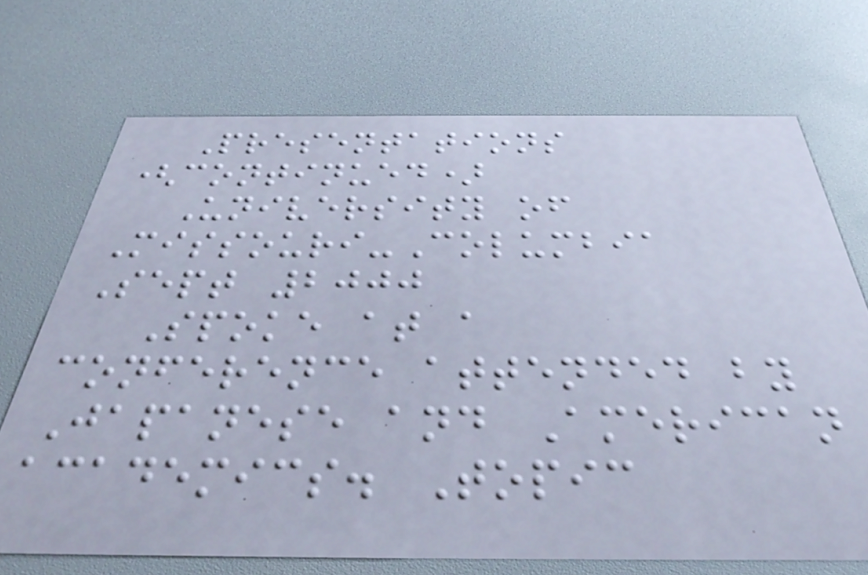Presentations
(continued)
University of
Missouri-Columbia
Sept 2000
Spoke at a
conference attended by
Japanese and American
academics. Topic
